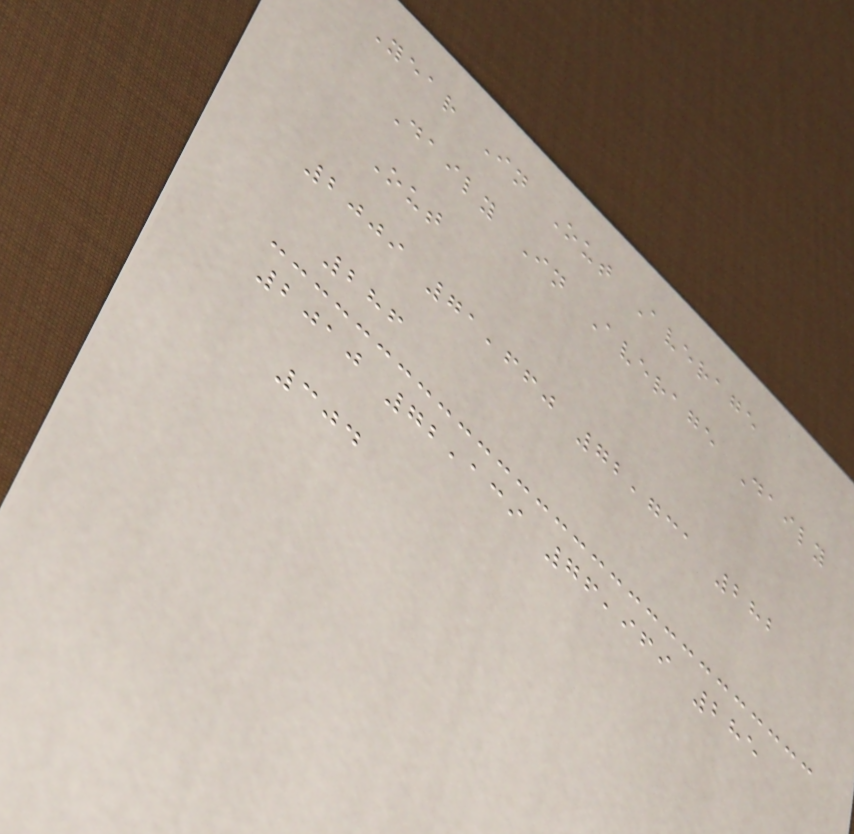Year In Out Average
Daily In Average Daily
Out
2009 71,660 72,731 282
286
2010 72,139 76,969 285
304
